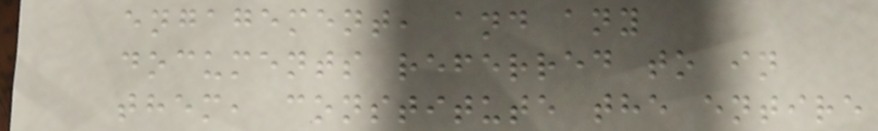engagement, and any
documents referred to in
them, constitute the entire
